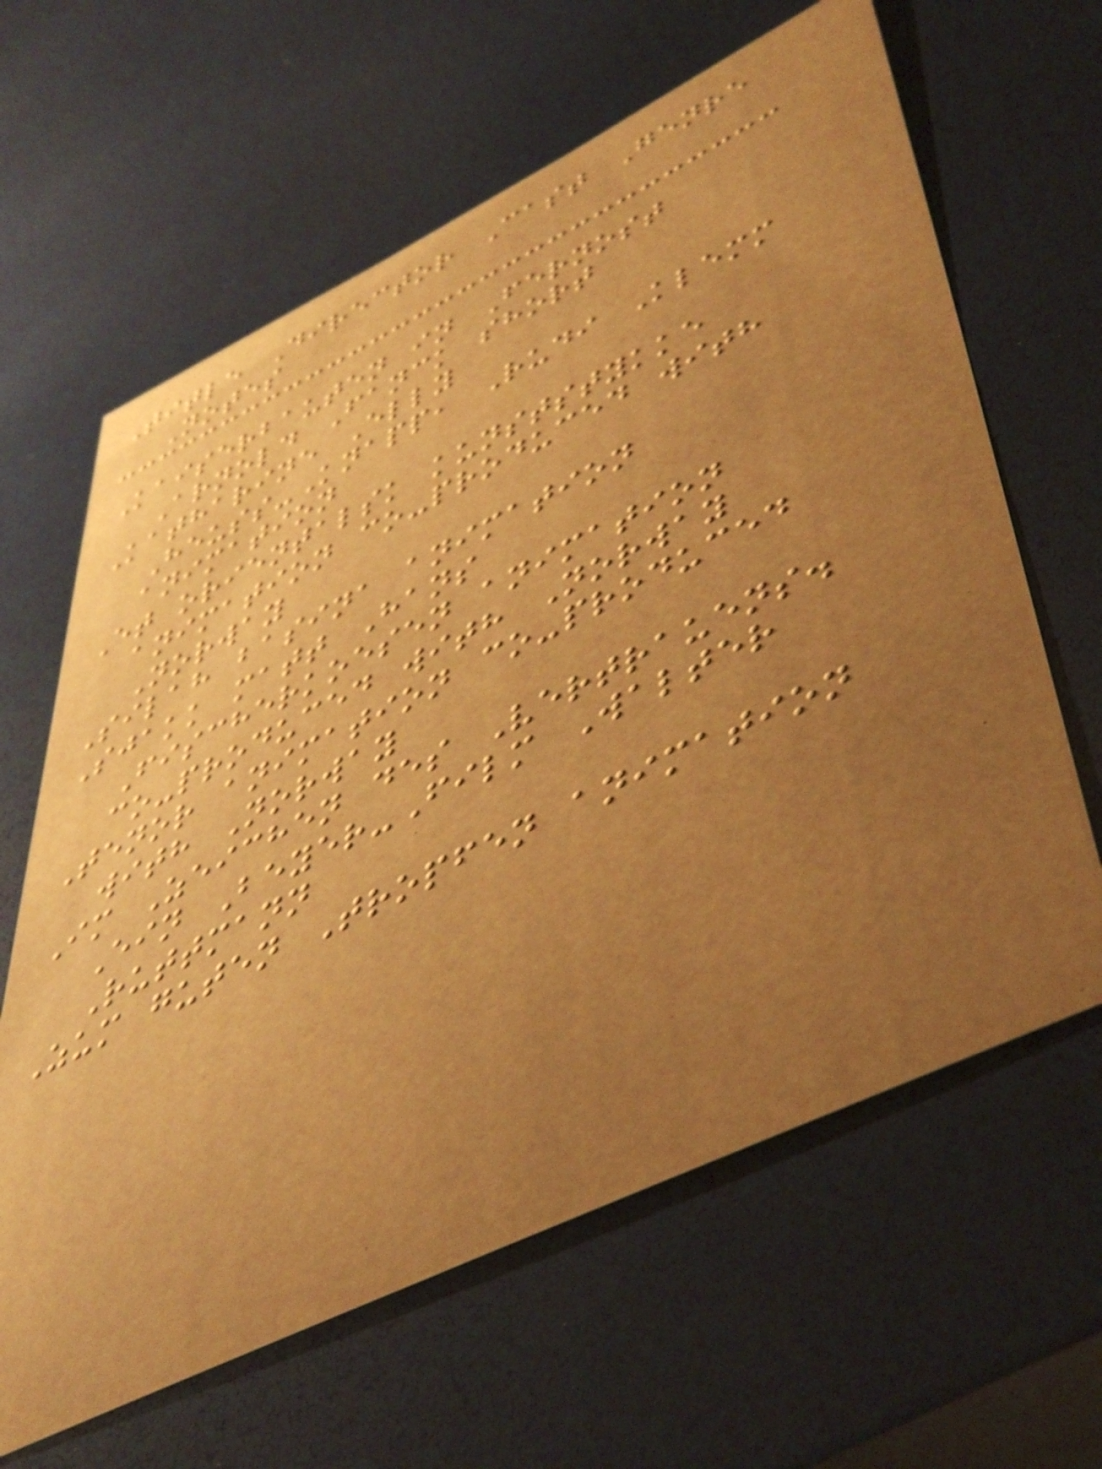Title Director Cast Genre
Notes
Kaiserbauten in Fernost
Arnold Fanck short
Katharine Elly
Heuss-Knapp, Rudi Klemm
animation
Et orientalsk kunststykke
animation co-produced with
Norway
Silah basina animation
Sjakk matt Hans
Fischerkoesen animation
co-produced with Norway
Tenor animation co-produced
with Norway
Im Zeichen des Vertrauens.
Ein Beyer-Film Walter
Ruttmann
Zum guten Tropfen animation
